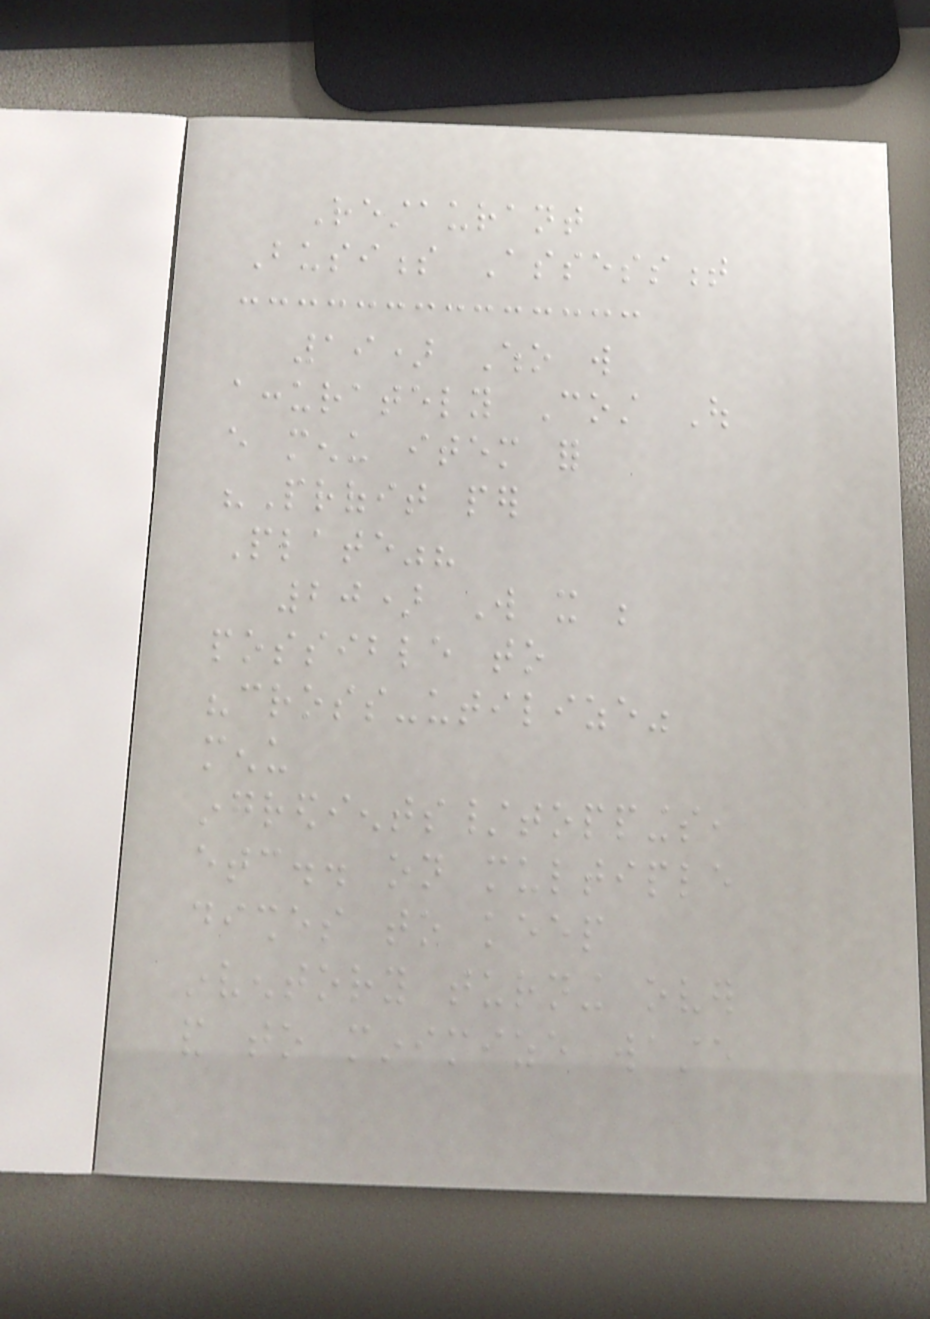Restaurant
Business Assessment
19) Who will
accurately Cost Out
every menu item for
"Profit per
Plate"?
20) Will it be
possible to
"cross-utilize"
menu
ingredients/toppings,
etc.. on multiple
dishes to keep
inventory turning over
and to minimize waste
